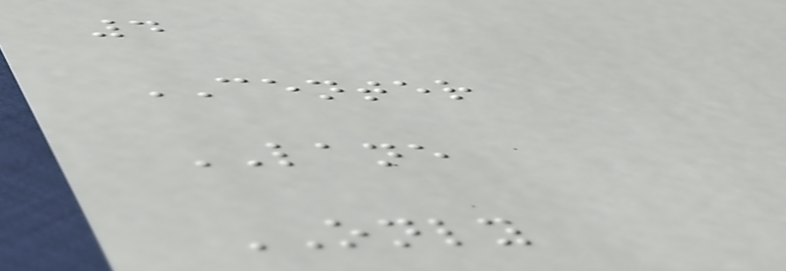4
CENTER
LANE
ONLY
